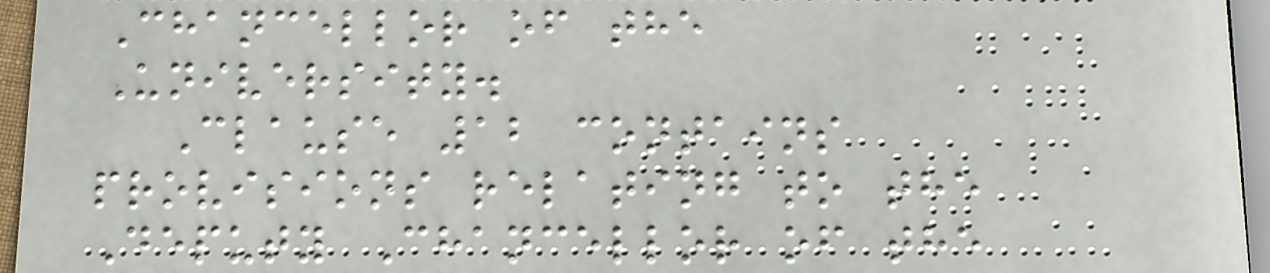Chancellor of the
University.
Clause 12 contains
provisions relating to the
Deputy Chancellor of the
